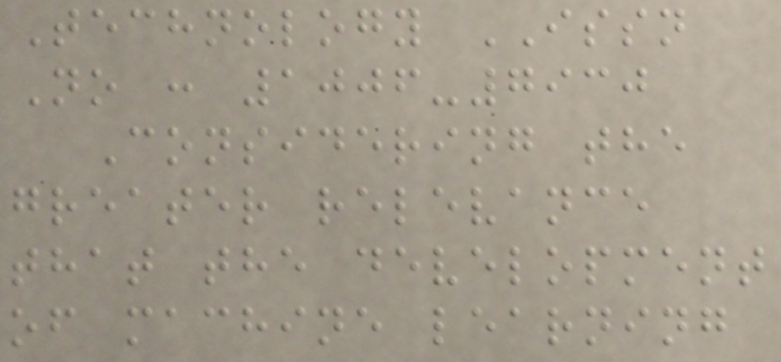Technology ISSN
No : 1006-7930
Considering the
greater relevance
that the development
of machine learning
